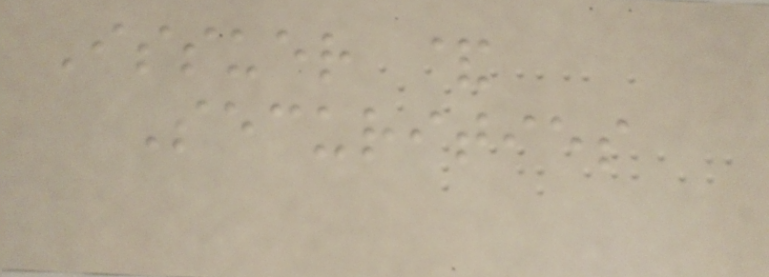Issuer &
Securities
